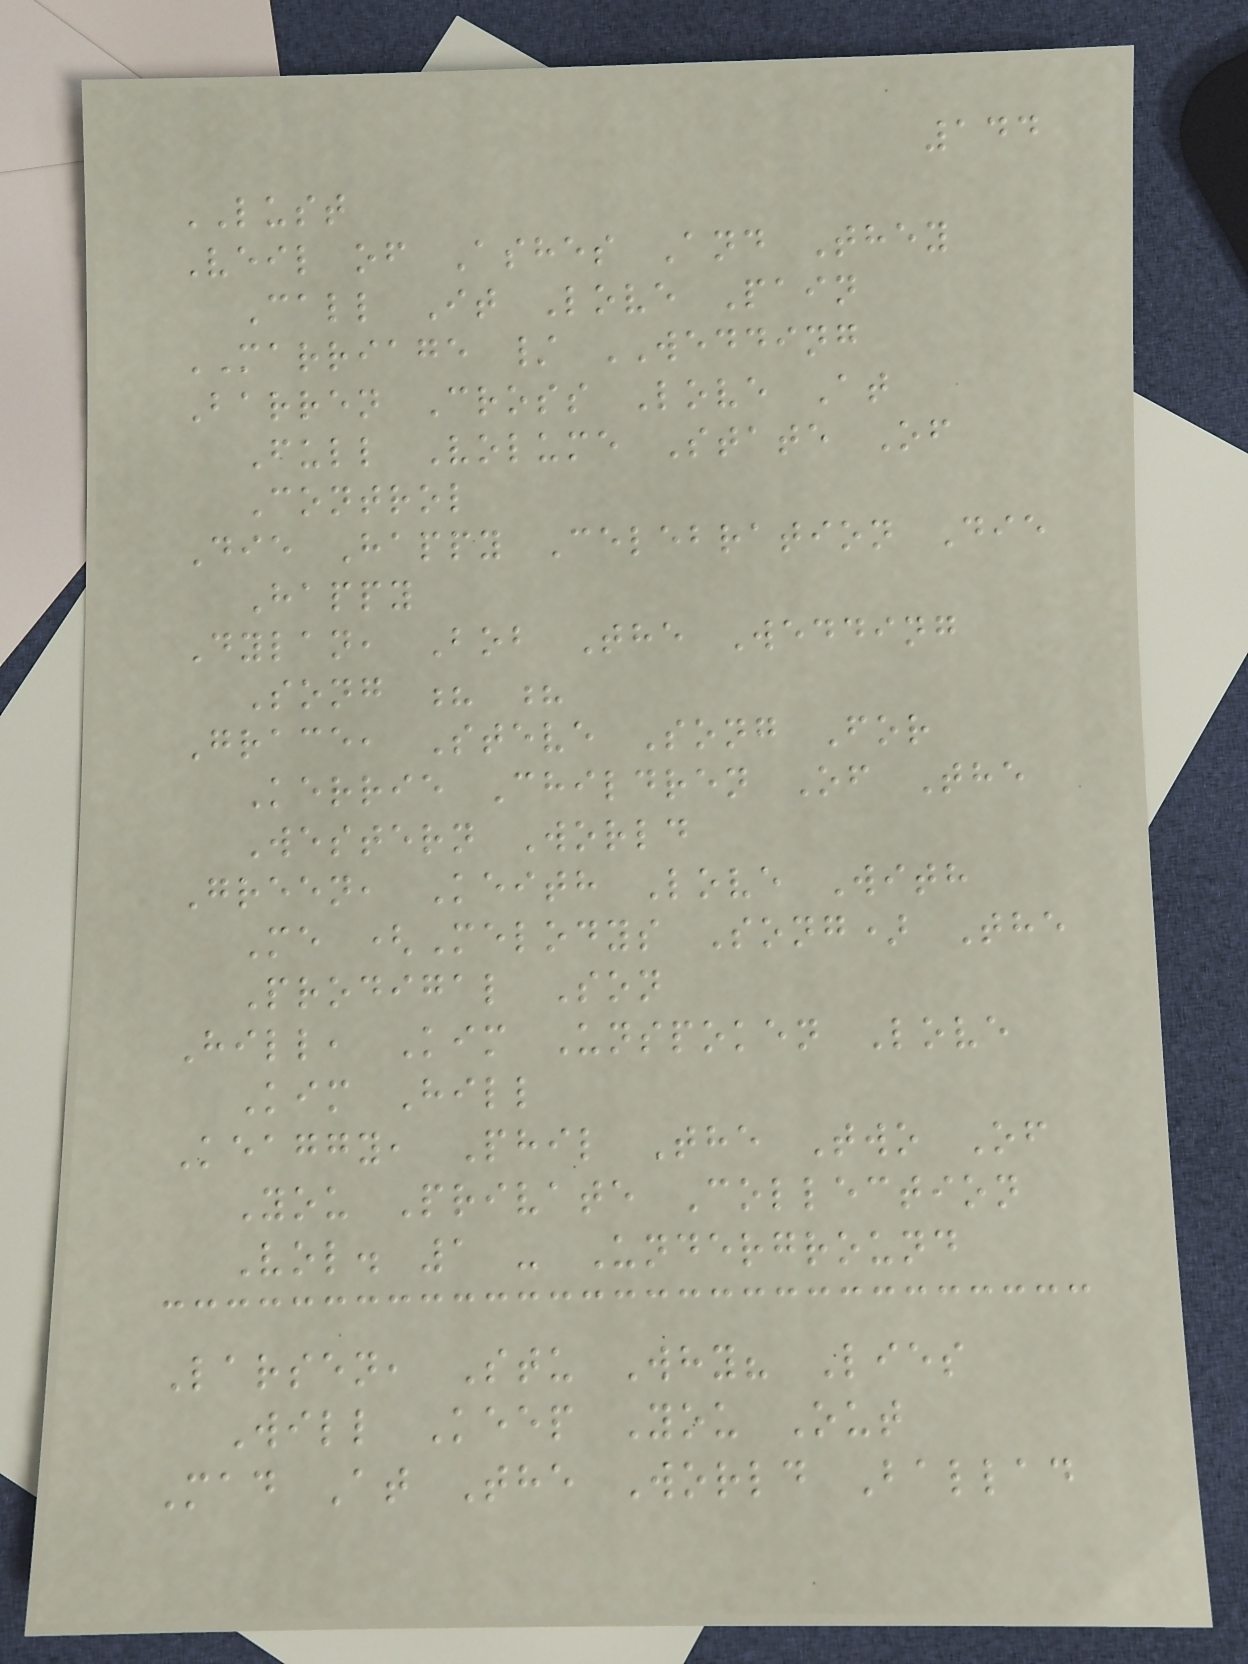144
LUST
Veil of Ashes And They
Call It Love Pain
MARRIAGE / WEDDING
Barren Cross Love At
Full Volume State Of
Control
Die Happy Celebration Die
Happy
Dylan, Bob The Wedding
Song ? ?
Grace, Steve Song For
Kerrie Children Of The
Western World
Green, Keith Love With
Me (Melodys Song) The
Prodigal Son
Hill, Kim Unspoken Love
Kim Hill
Keaggy, Phil The Two Of
You Private Collection
Vol. 1 - Underground
Larsen, Stu Why? Lies
Will Keep You Out
Mad At The World Ballad
